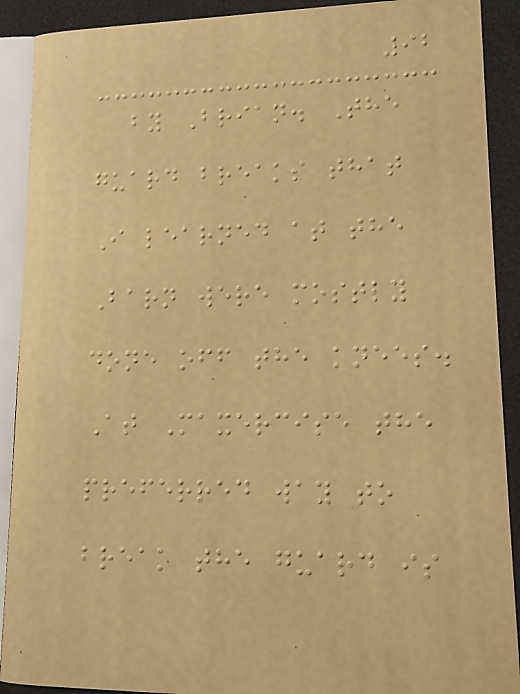92
by Brian. The
guard breaks that
I learned at the
Barn were mostly
done off the knees.
At Maxercise the
preferred way to
break the guard is
